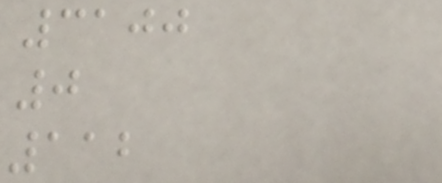3100
0
112
